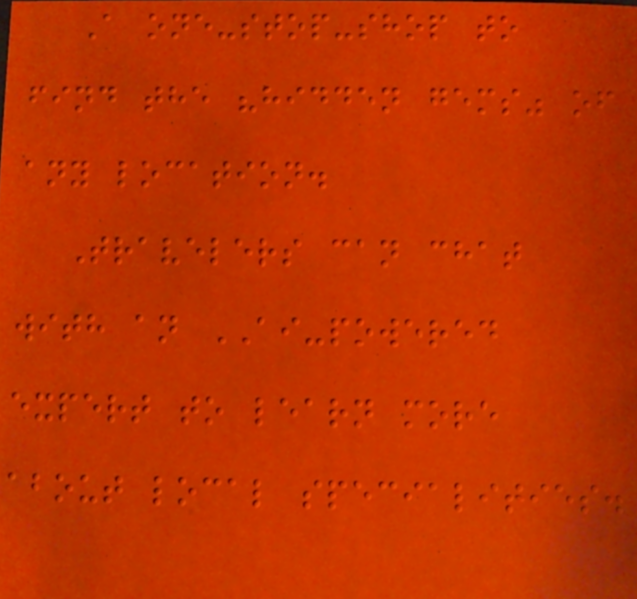A one-stop-shop to
find the "hidden gems" of
any location.
Travelers can chat
with an AI-powered
expert to learn more
about local specialities.
